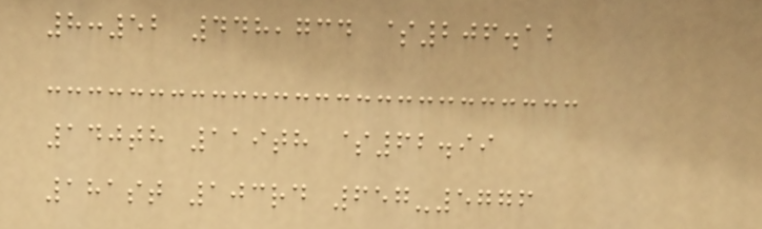8:52 448,734 $206.12
140th 119th $62.99
181st 103rd 657-5776
